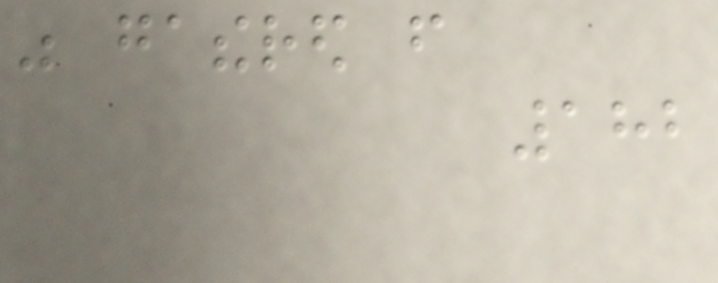was gathered from
182
